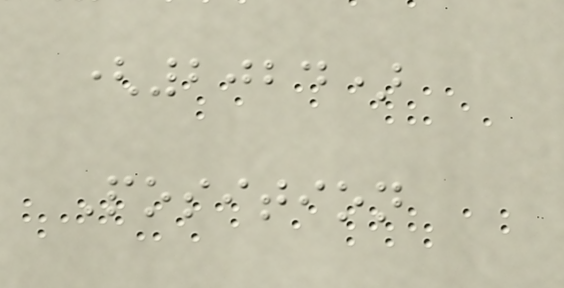(2024)
Position
